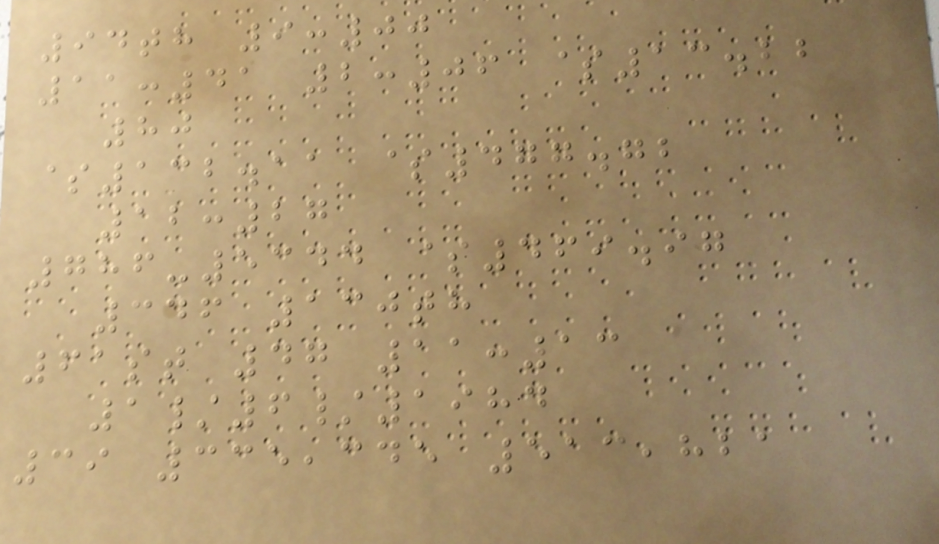94th 9:00
11:41 2:06 $13.22
80
$132.11 $477.72
12:27
786-5344 $469.97
346 130th
61st 47 11:13
1/6/1984
39 335,345 513,821
